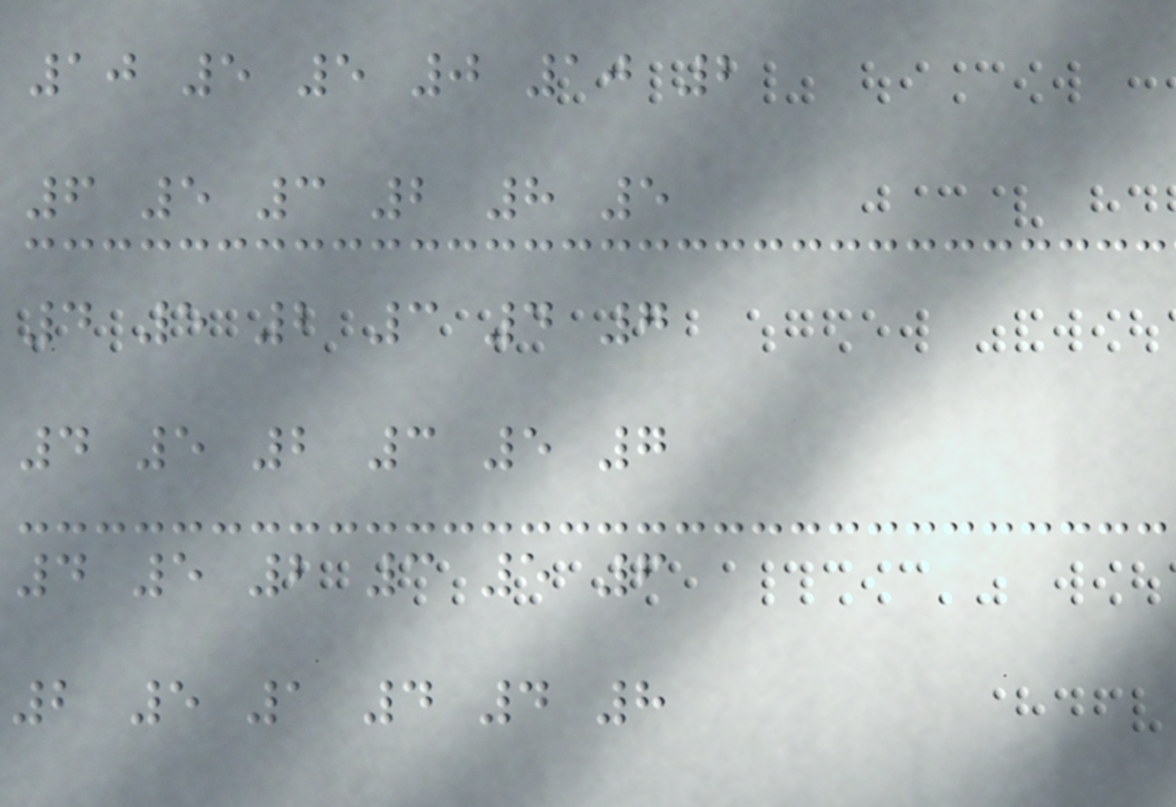10 5 5 0 10 2
6 5 3 2 8 5
4 5 2 3 4 7
4 5 2 3 5 7
4 5 2 3 5 6
2 5 1 4 4 8
